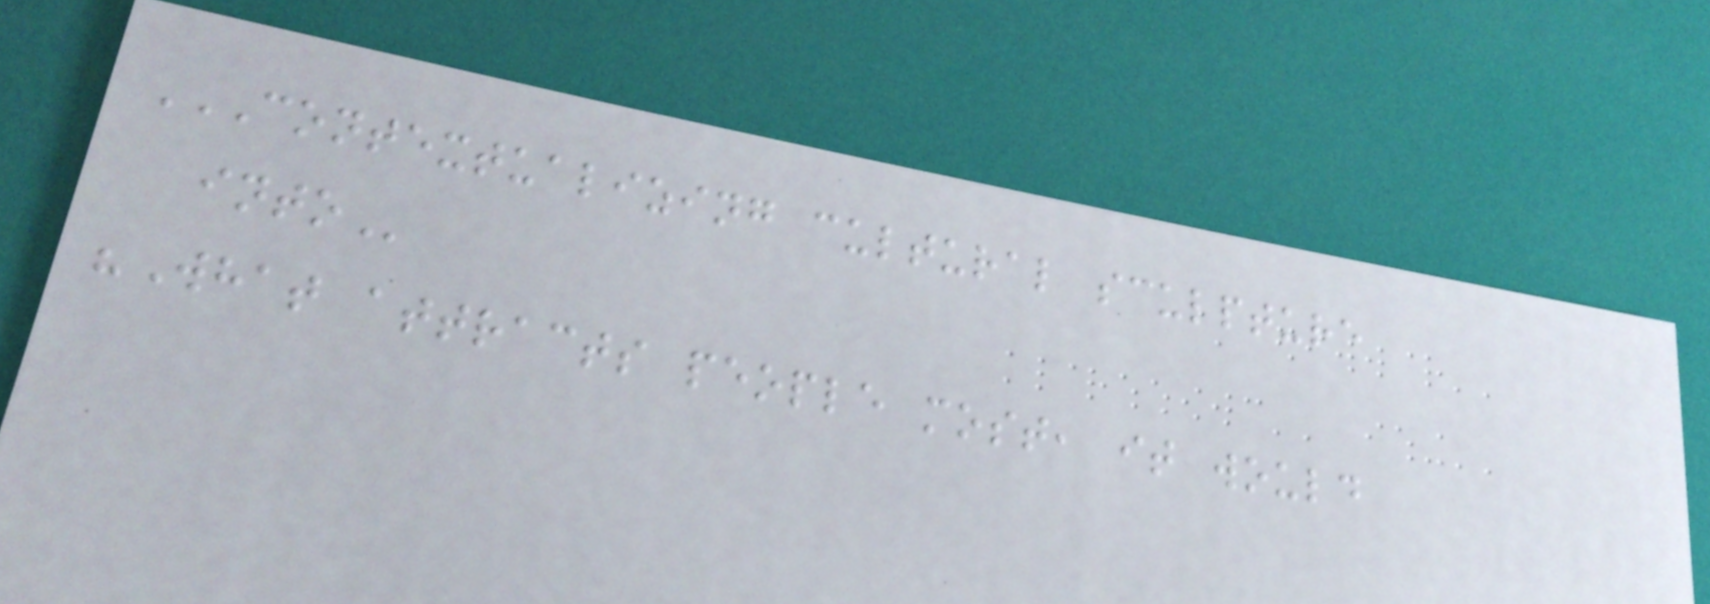CONTEXTUALIZING CULTURAL SCULPTURE
INTO
"What attracts people most, it would
